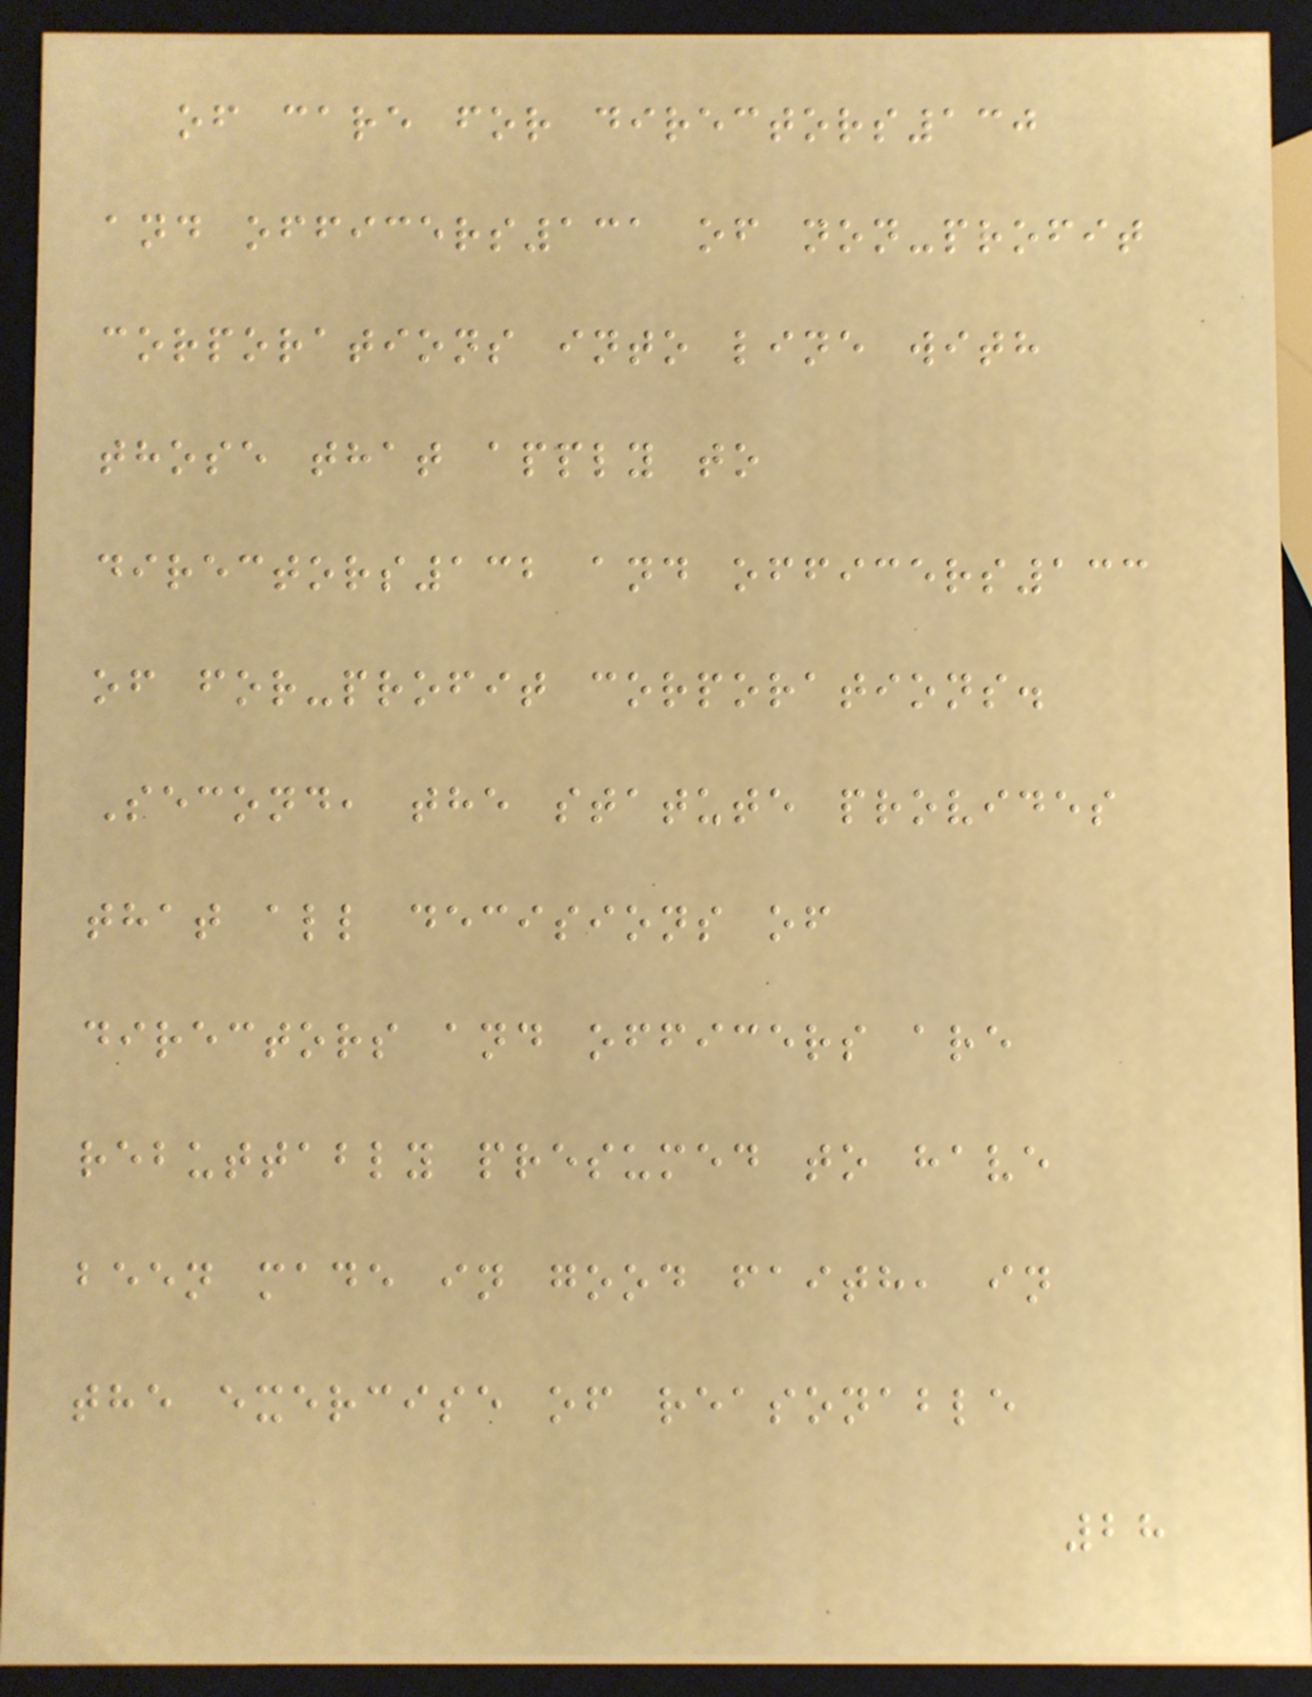of care for directors130
and officers131 of non-profit
corporations into line with
those that apply to
directors132 and officers133
of for-profit corporations.
Second, the statute provides
that all decisions of
directors and officers are
rebuttably presumed to have
been made in good faith, in
the exercise of reasonable
28
